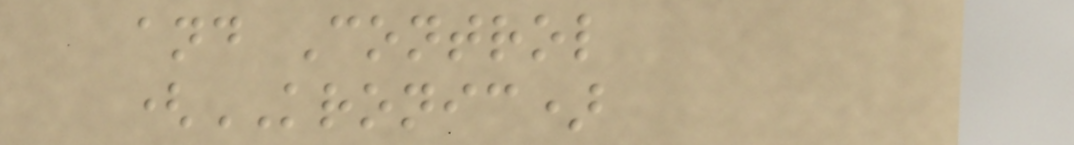and Control
(KRONIC)
